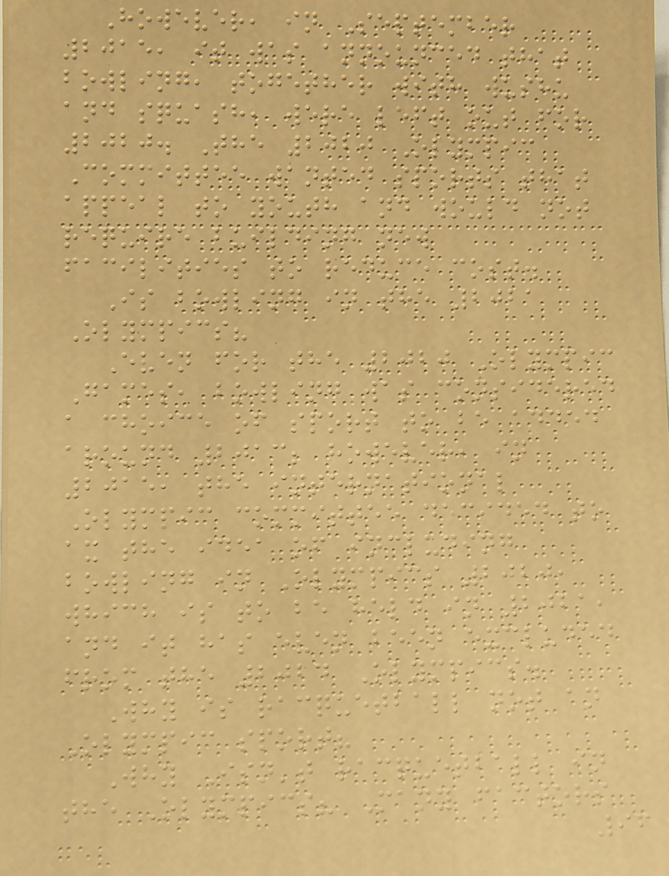However, in September
2015, it was announced that
bowling, together with wushu
and squash, were left out for
2020. The 2020 Olympic
Committee wanted sports that
appeal to youth and would not
require building new
facilities to reduce cost.
Is bowling in the 2021
Olympics?
Even for the 2020 Olympic
Games, bowling was considered
a choice of sport to be added
around 2013; however, in
2015, the international
Olympic committee decided to
ax the idea of including
bowling in Olympics 2020,
which is to be held in 2021,
and it has even been excluded
from the 2024 Olympics.
Why is racquetball not an
Olympic sport?
Why Isn't racquetball in
the Olympics? Many factors
96
